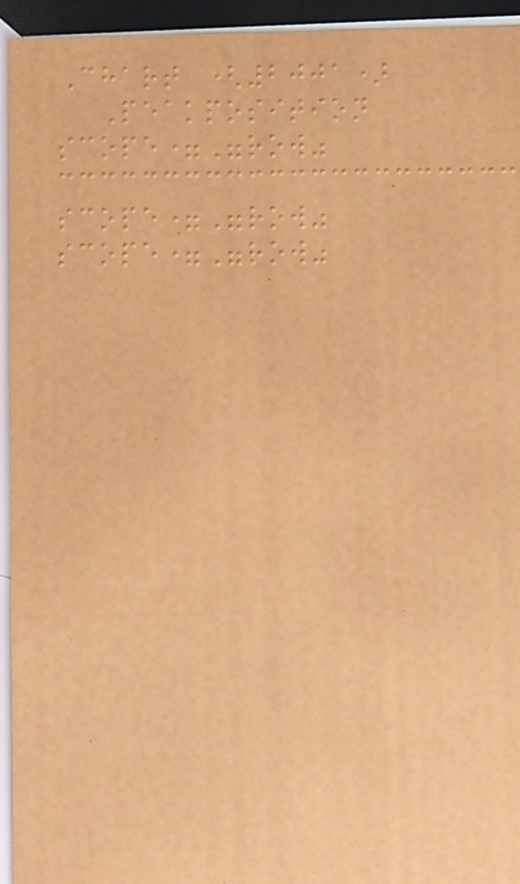Chart (2001)
Peakposition
scope="row"
scope="row"
scope="row"
